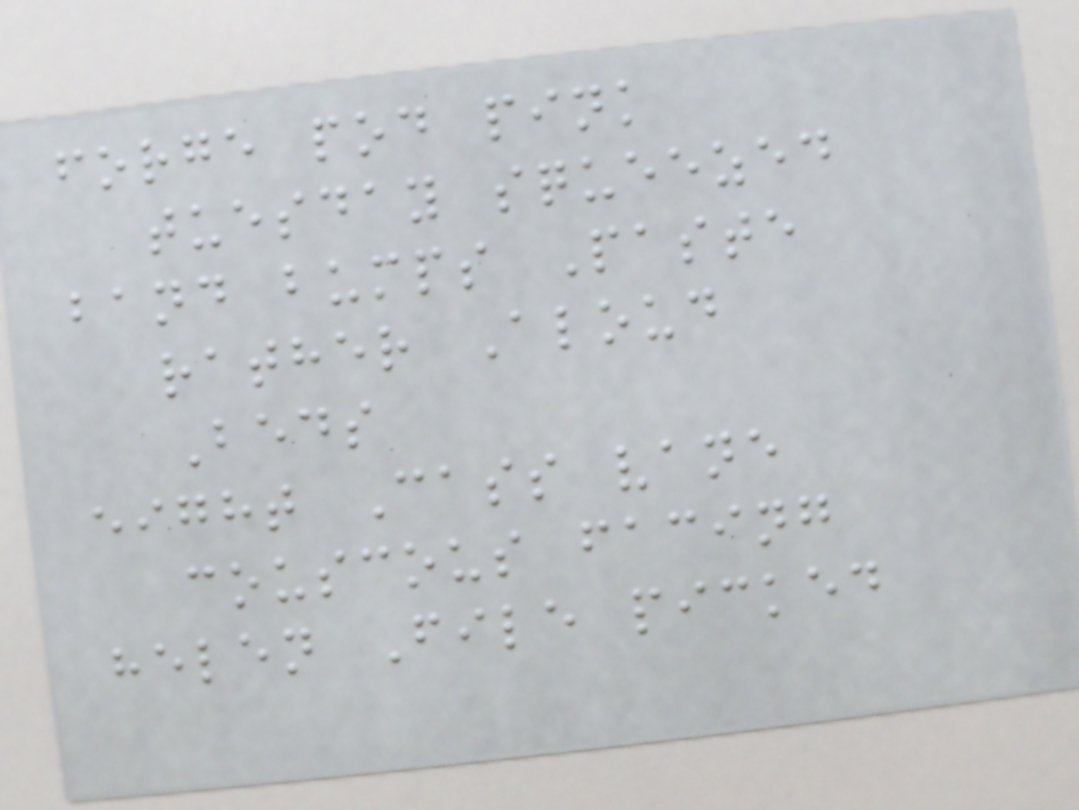forge pod pink
tuesday squeezed
band bumps Paste
rather Aloud
Beds
eight Cass vane
couscous facing
helen File picked
